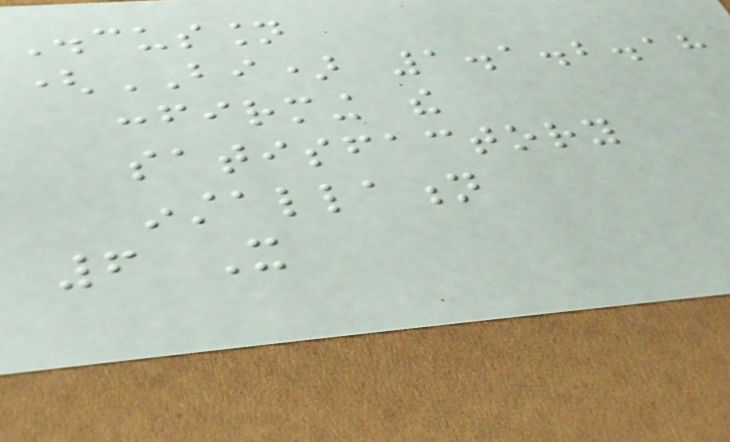Discussion
(BI) 1.1.2.18
confirming the
satisfactory
installation
6 It
